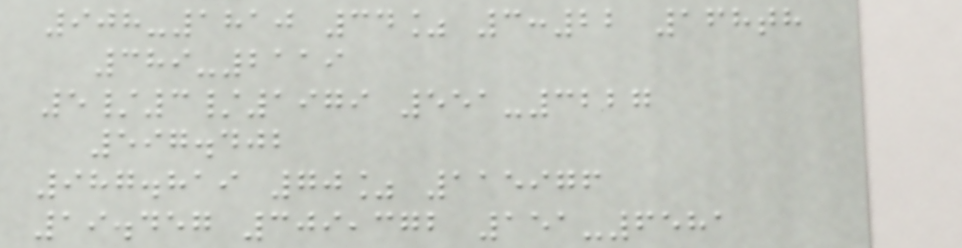908-1810 34% 3:22 168th
389-2119
5/3/1979 551-3227
597.402
987.819 70% 115976
19.457 309,372 151-6581
